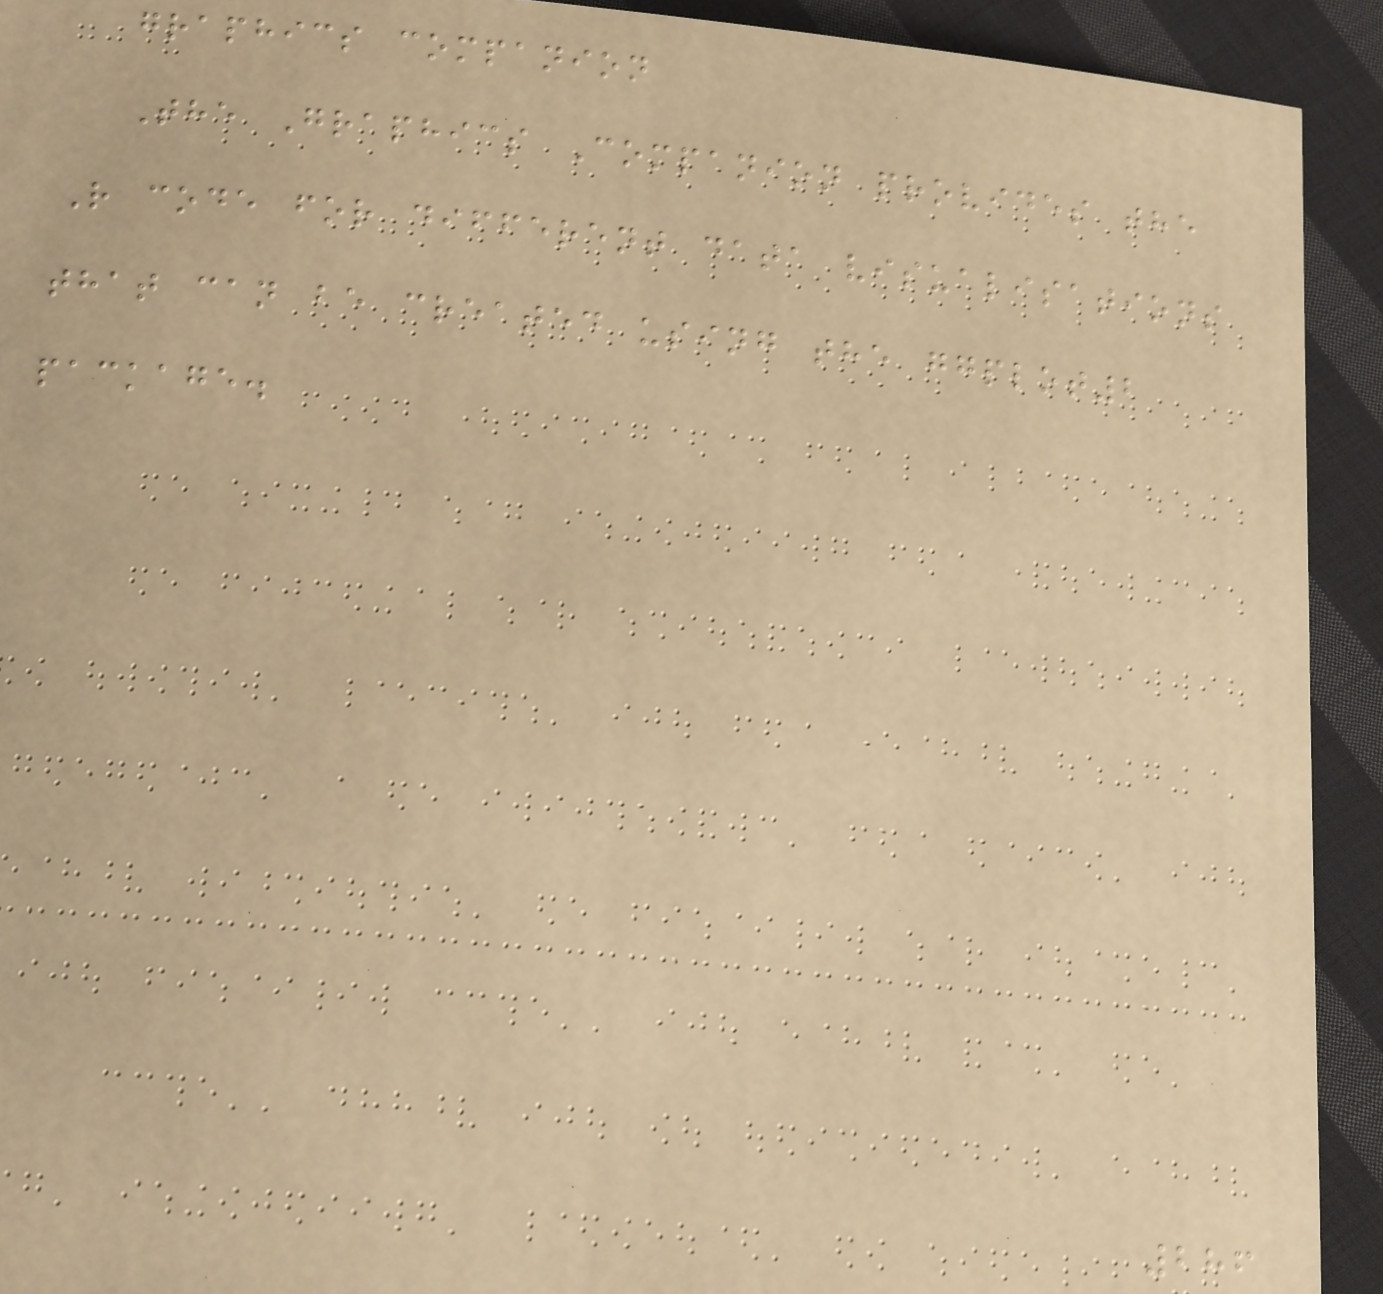graphics companion
The Graphics Companion provides the
R code for different data visualisations
that can be created using the ggplot2
package.
286
